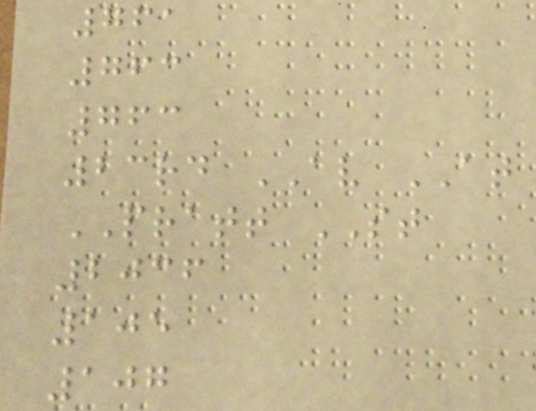761
763
763
23rd AV AT
PRATT ST
2036
105
107
